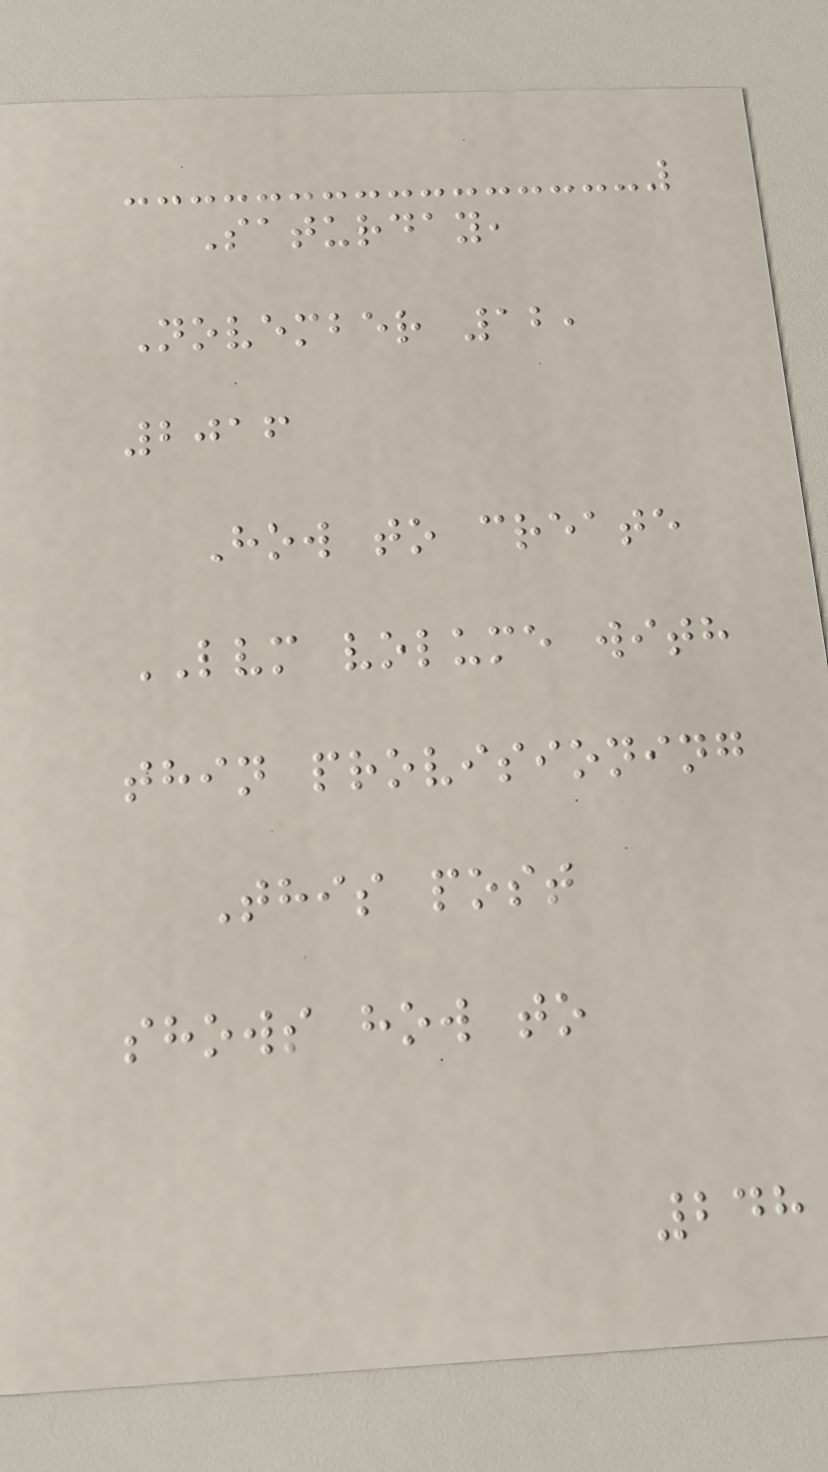Saturday,
November 12,
2016
How to create
LVM volume with
thin provisioning
This post
shows how to
248
